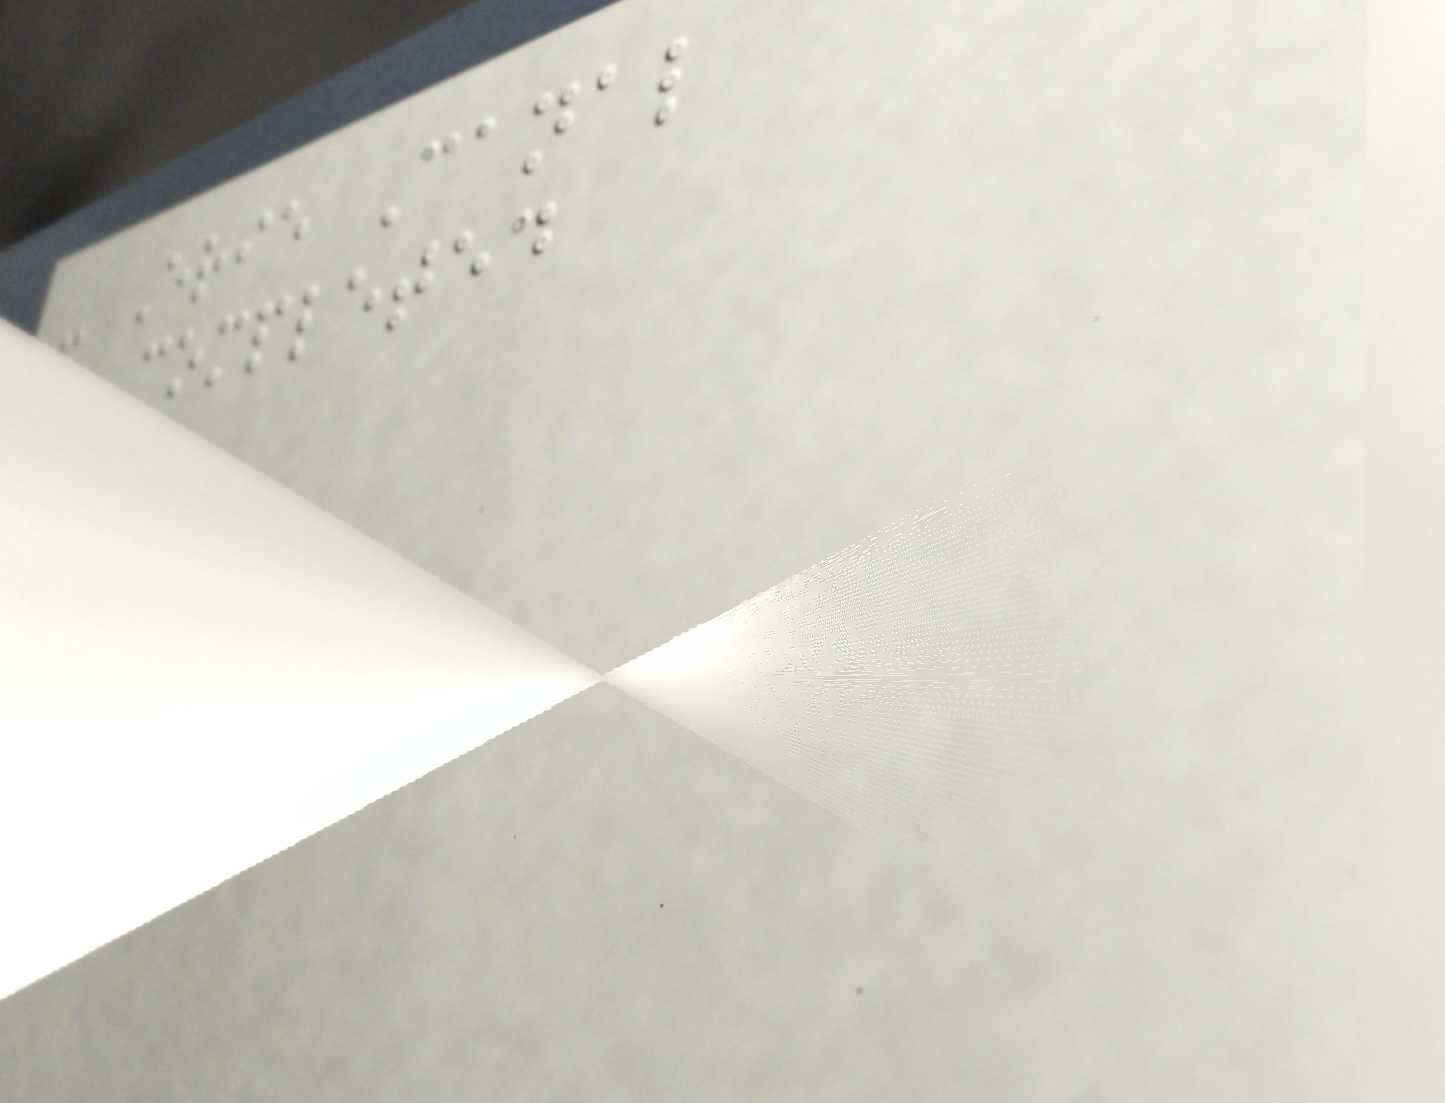- Erie Canal
Completed
